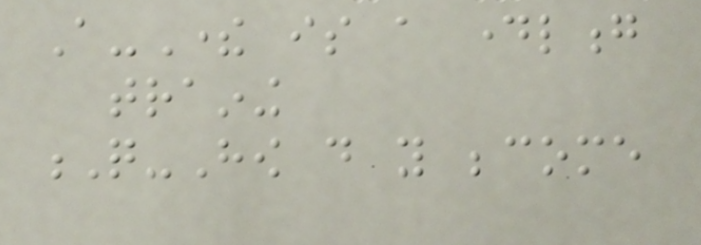A-There is a daylong
training
Q-How do you become
